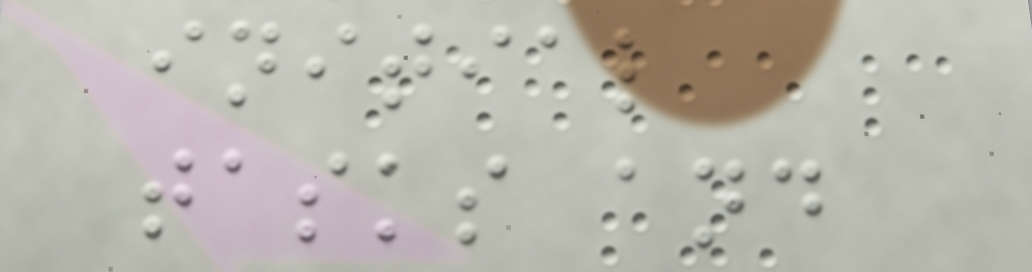initial
tasks and
